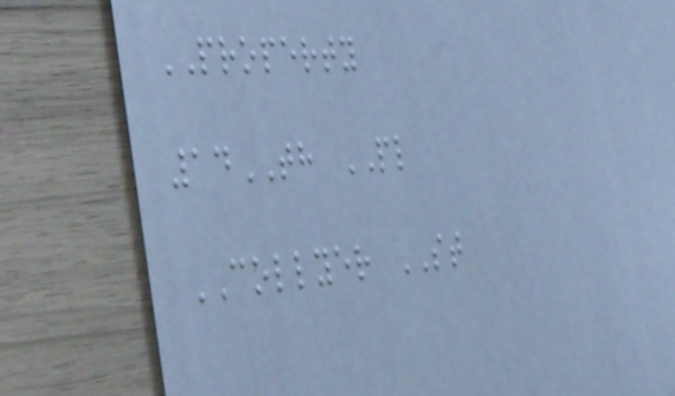PROPERTY
14TH PL
COLLYER ST
